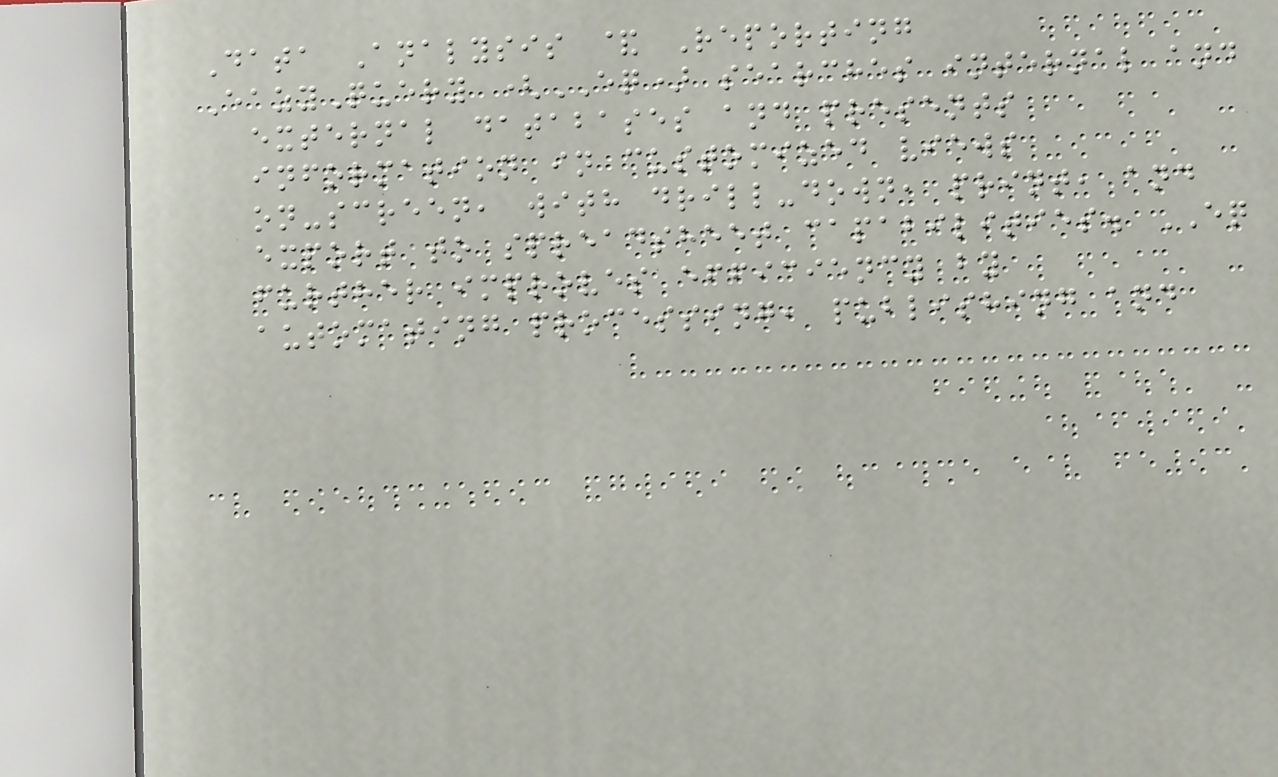Data Analysis & Reporting
EazyQuery (EQ) searches internal and
external databases and presents
information in customized views
on-screen, with drill-down, print, and
export to spreadsheet capabilities. EQ
further improves efficiency by
automating processing, publishing and
